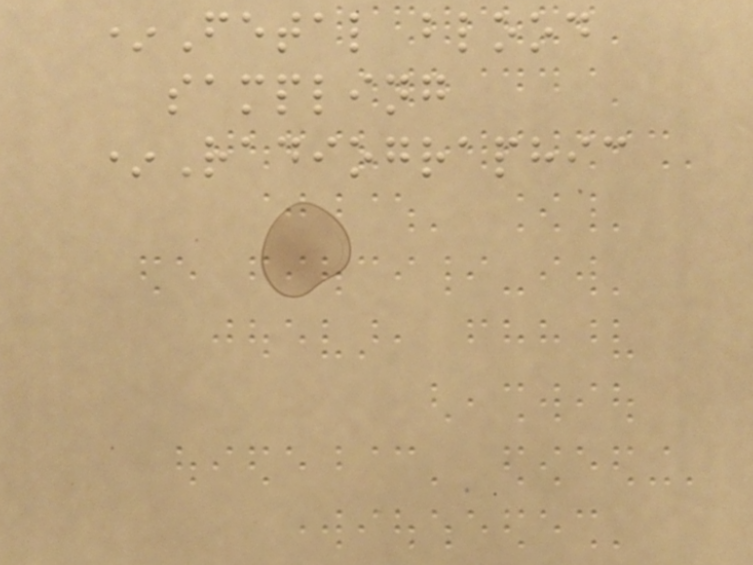*Fetal blood
sampling
*Radiographic
